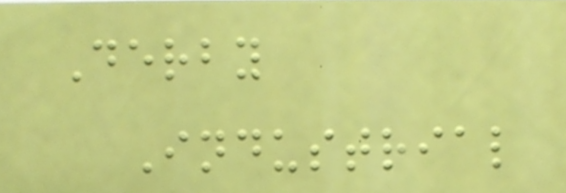Derby
Industrial
